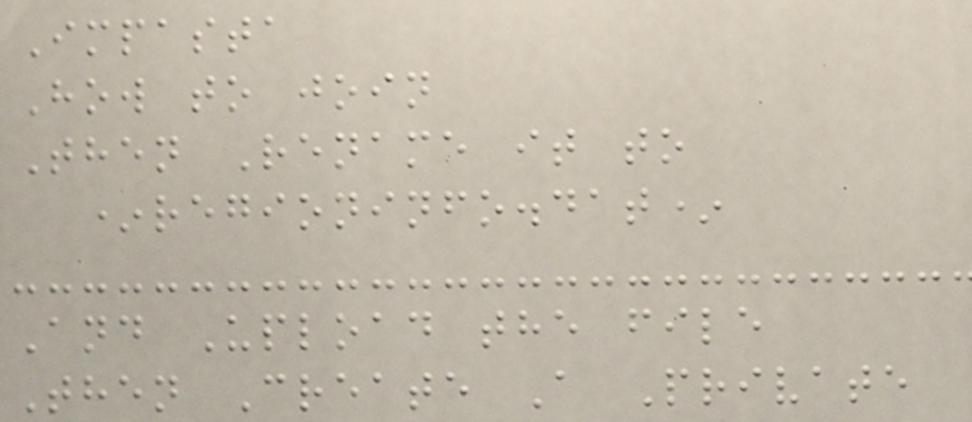Impasta
How to join
Then Rename it to
*regioninfo.dat*
And Upload the file
Then Create A Private
